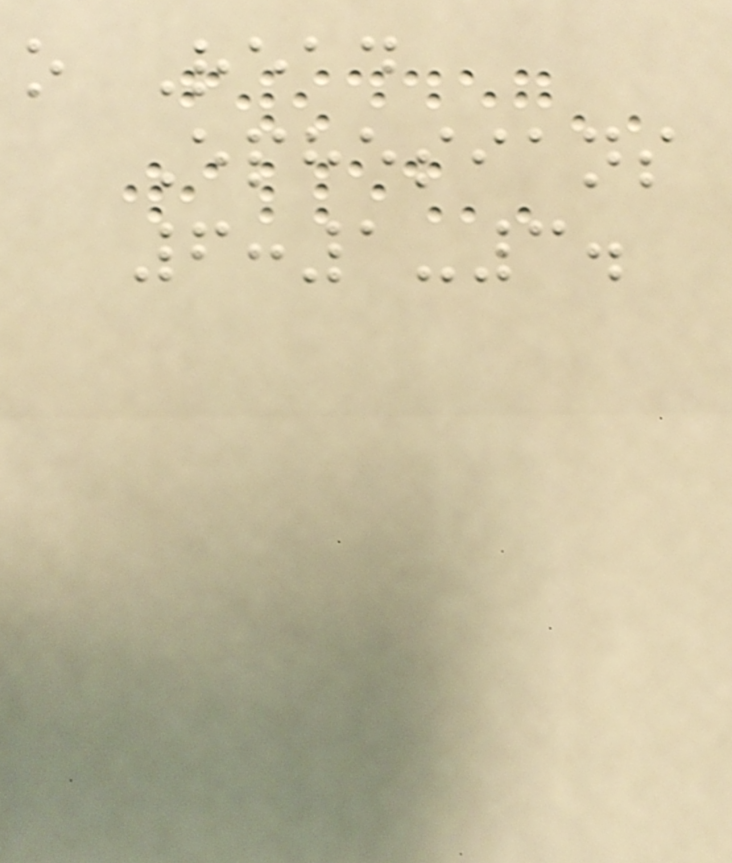o Read
Ephesians
6:1-3.
